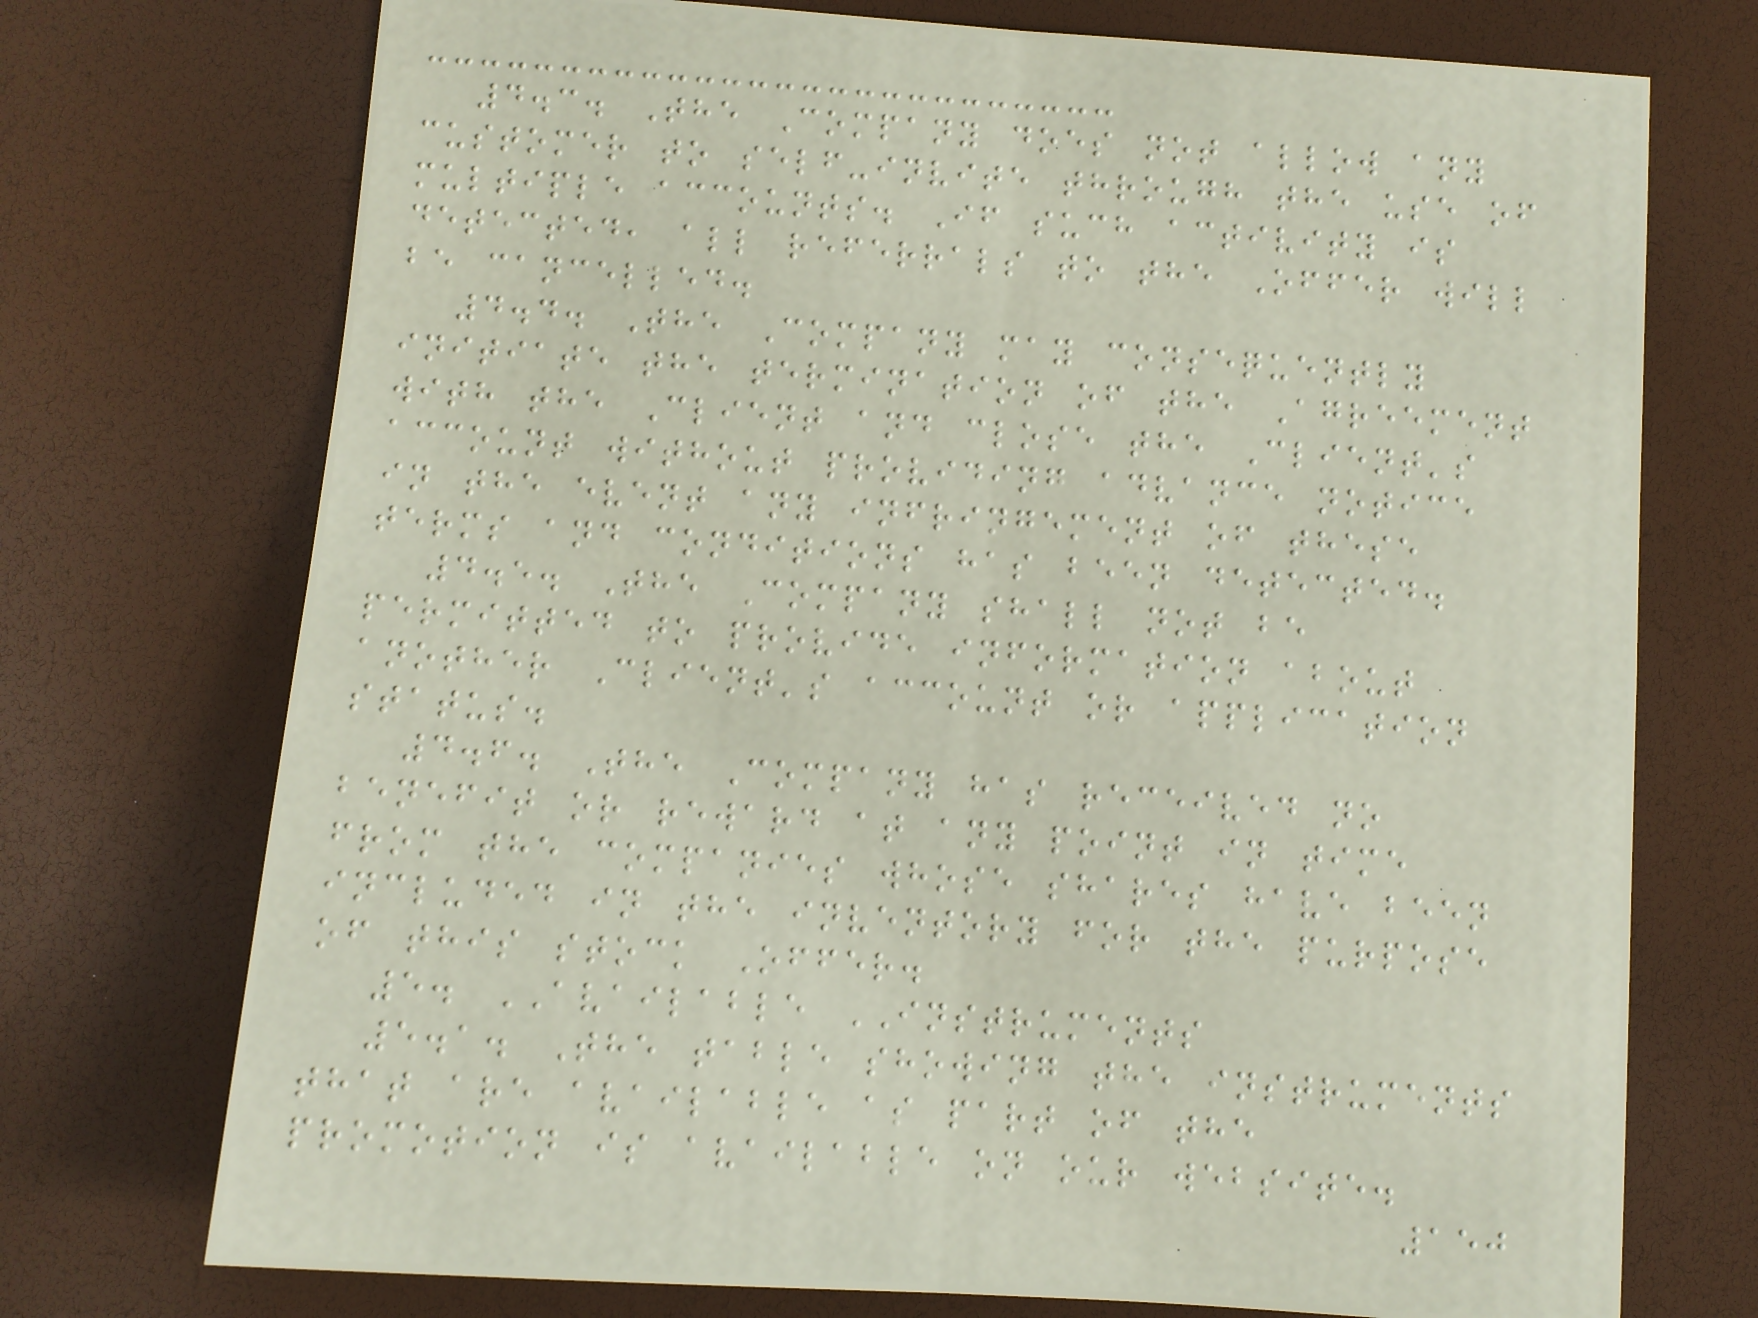4.3. The Company does not allow any
customer to self-invite through the use of
multiple accounts. If such activity is
detected, all referrals to the Offer will
be cancelled.
4.4. The Company may consequently
initiate the termination of the Agreement
with the Client and close the Client's
account without providing advance notice
in the event any infringement of these
terms and conditions has been detected.
4.5. The Company shall not be
permitted to provide information about
another Client's account or application
status.
4.6. The Company has received no
benefit or reward at any point in time
from the companies whose shares have been
included in the inventory for the purpose
of this stock Offer.
5. AVAILABLE INSTRUMENTS
5.1. The table showing the instruments
that are available as part of the
promotion is available on our website.
150
